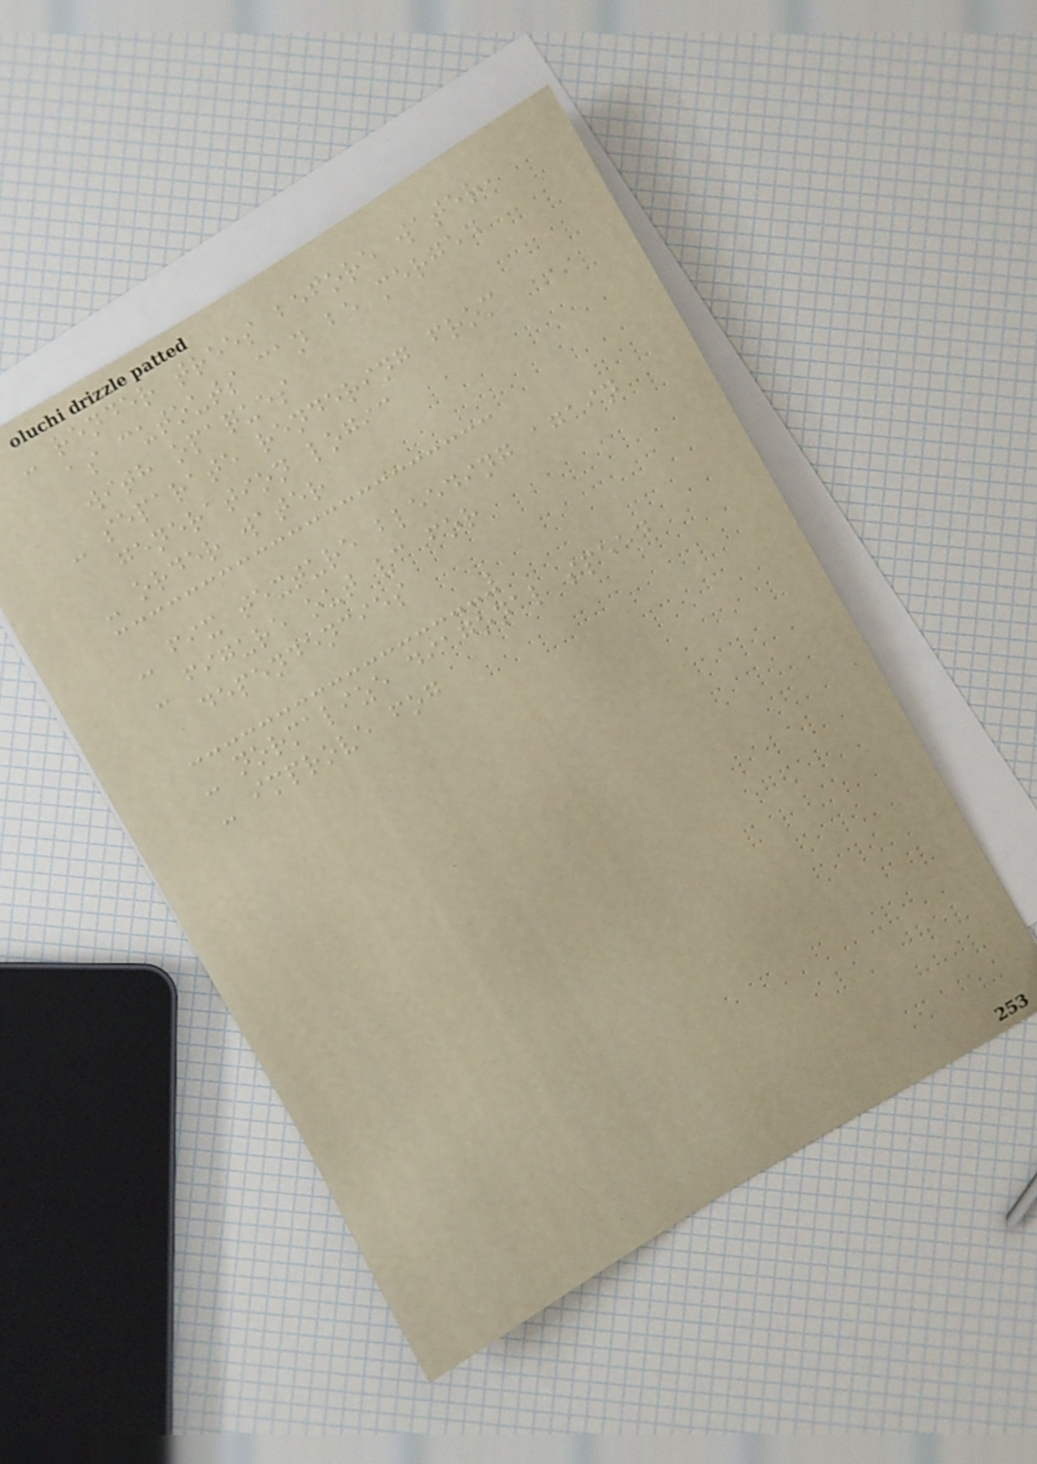- render trees before water,
as cutouts can be merged
with opaques
- separate rendering from
generation logic
- order water
- fix texture bleeding again
- figure out vc for
dependencies
- normalize diagonal speed
- improve fog
